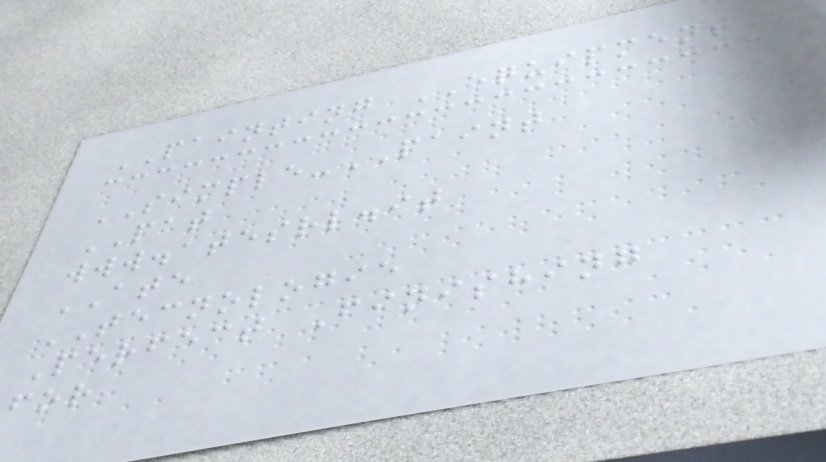PAINTING EQUIPMENT
SIMPLE-PAINT
PAT
www.atesrl.it
ATE
TECNOLOGIE
Perfect Finishing
for
